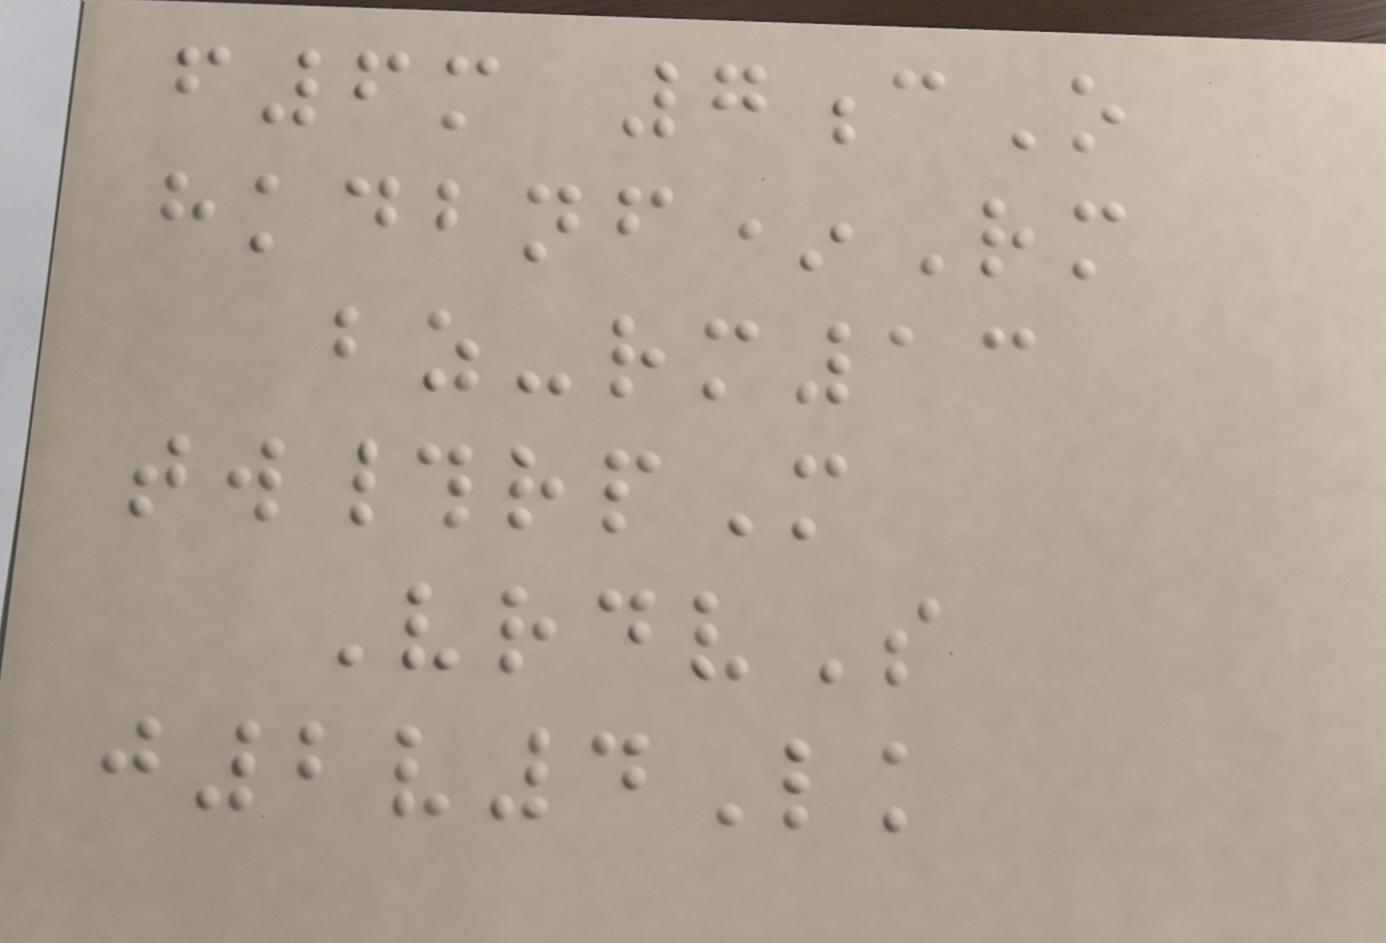f6m 7cO
hkdbnf*Rm
bz-rm13
tw#rpM
VrdvS
j2v4Lk
